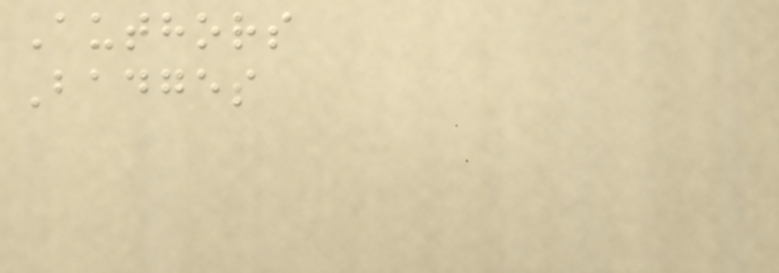Authors
Badges
